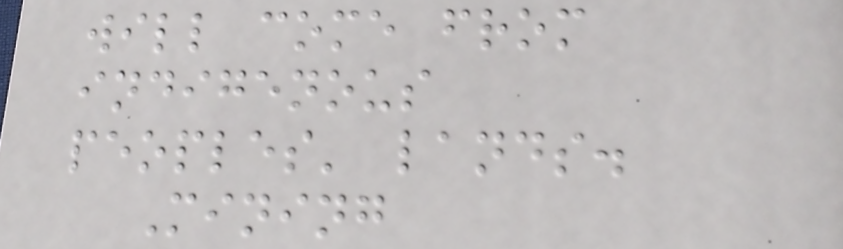will come from
indigenous
peoples' lands.
Mining
